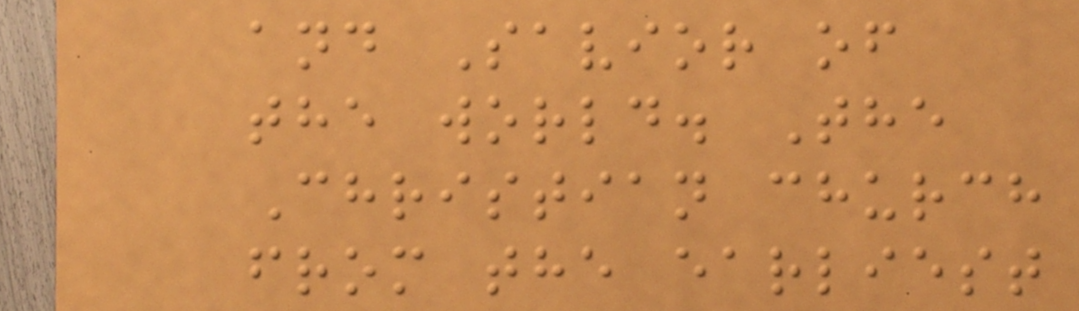and Savior of
the world. The
Christian church
from the earliest
